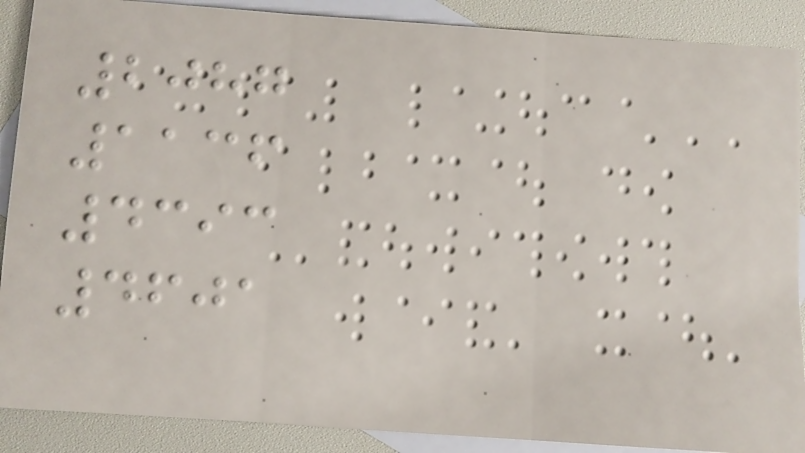2087
1136
4393
4601
